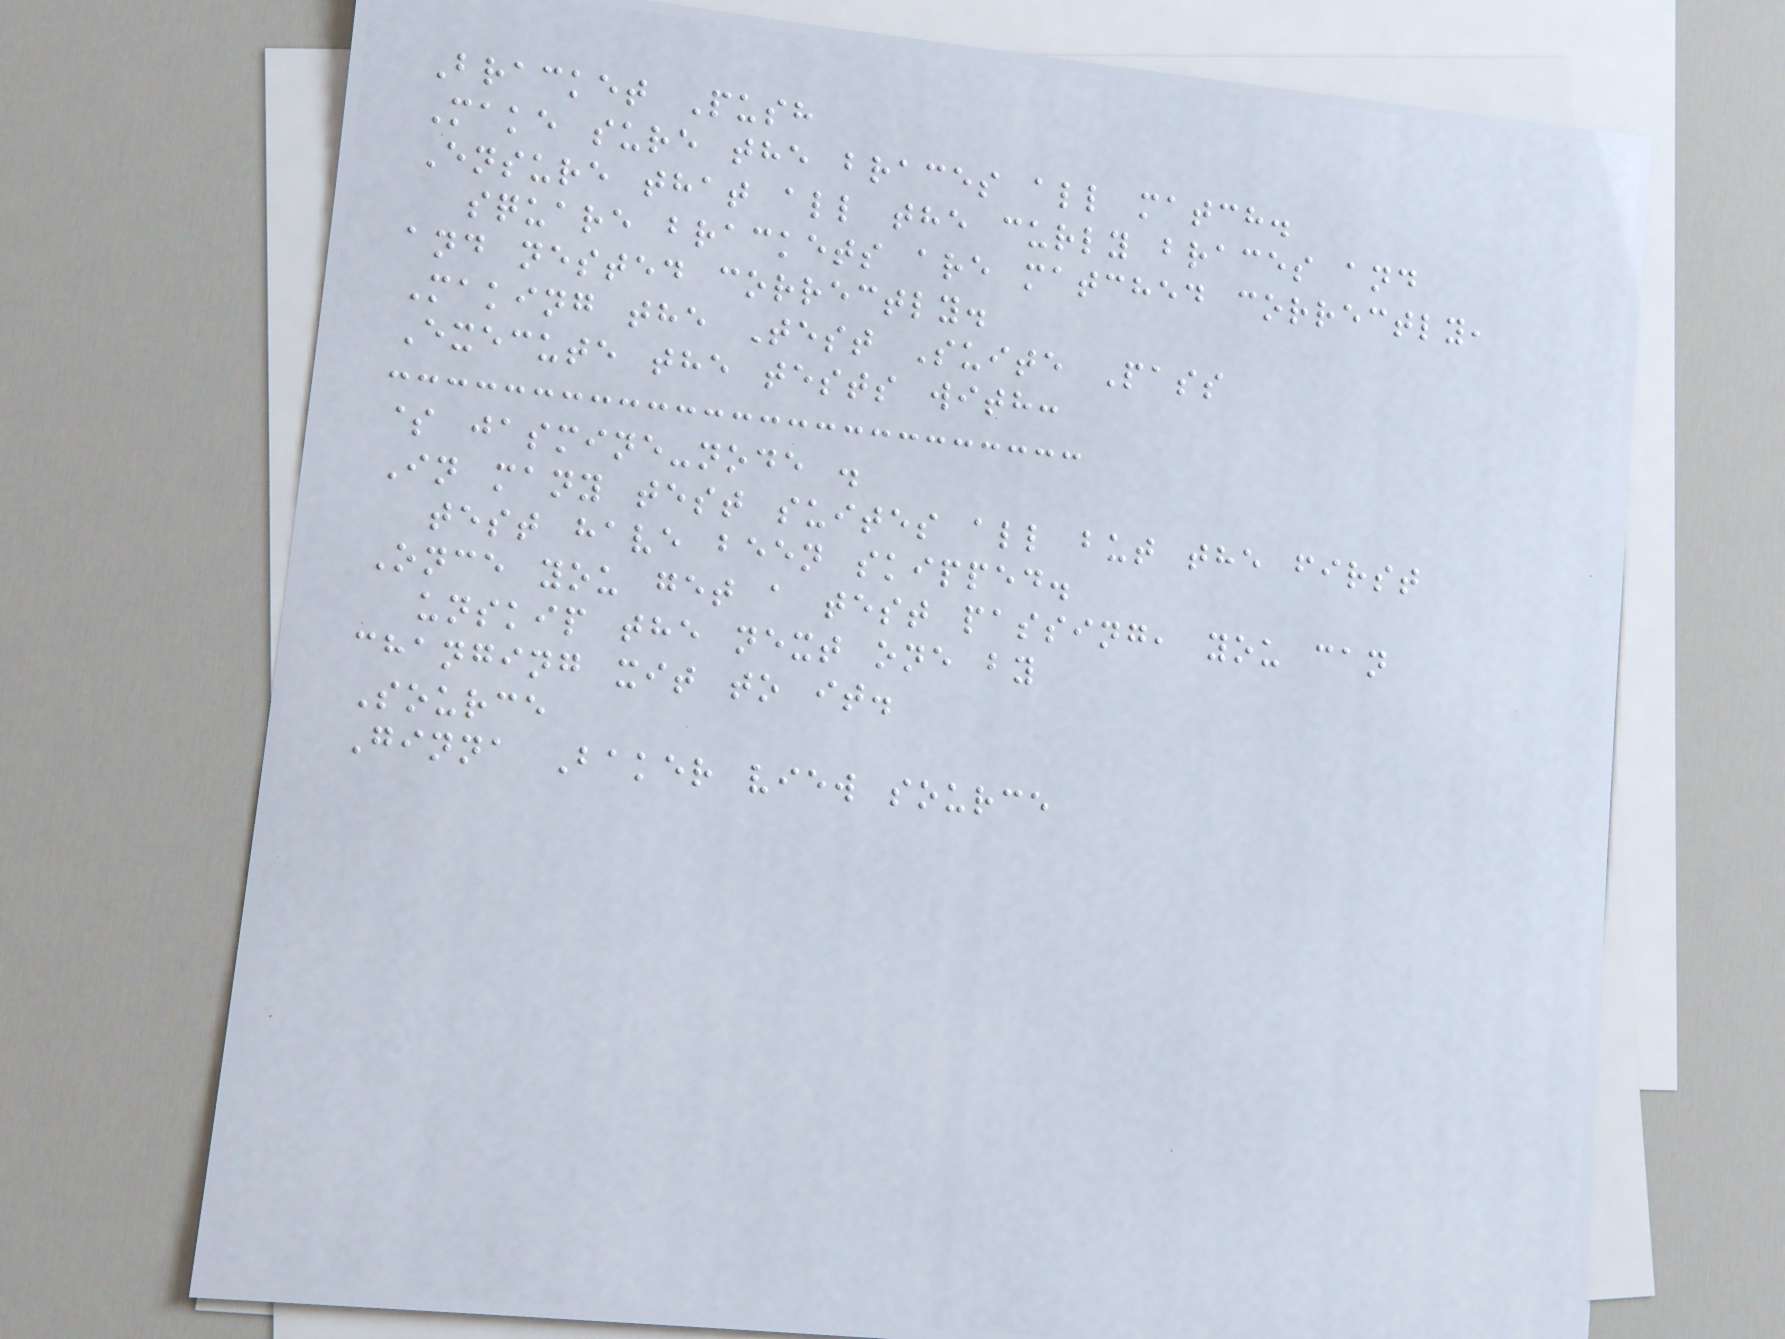Bracket Push
Make sure the braces all match.
Ensure that all the curly braces and
square brackets are matched correctly,
and nested correctly.
Making the Test Suite Pass
Execute the tests with:
$ jasmine-node .
In many test suites all but the first
test have been skipped.
Once you get a test passing, you can
unskip the next one by
changing xit to it.
Source
Ginna Baker view source
